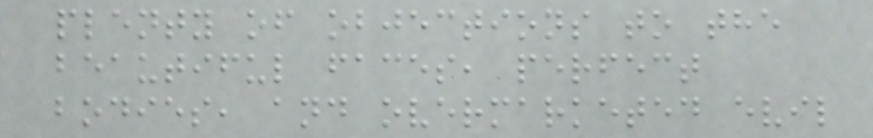plenty of objections to the
beautiful faces, perfect
bodies, and overmarketed evil
